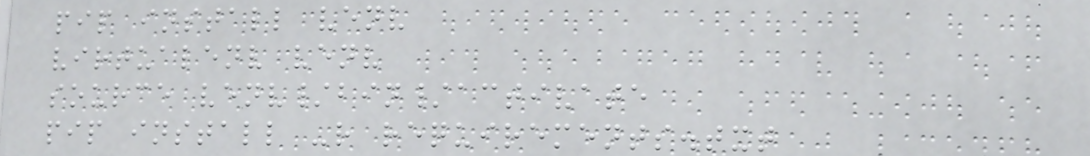pip install venv
virtualenv venv
source venv/bin/activate
pip install -r requirements.txt
